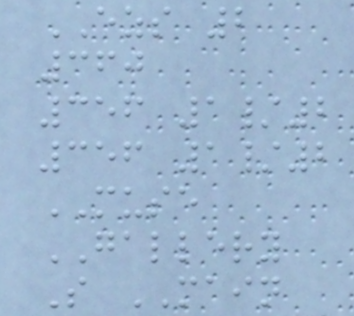EZS 2
360
356 1/2
356 1/2
MUSE
GALLERY
S MAIN
